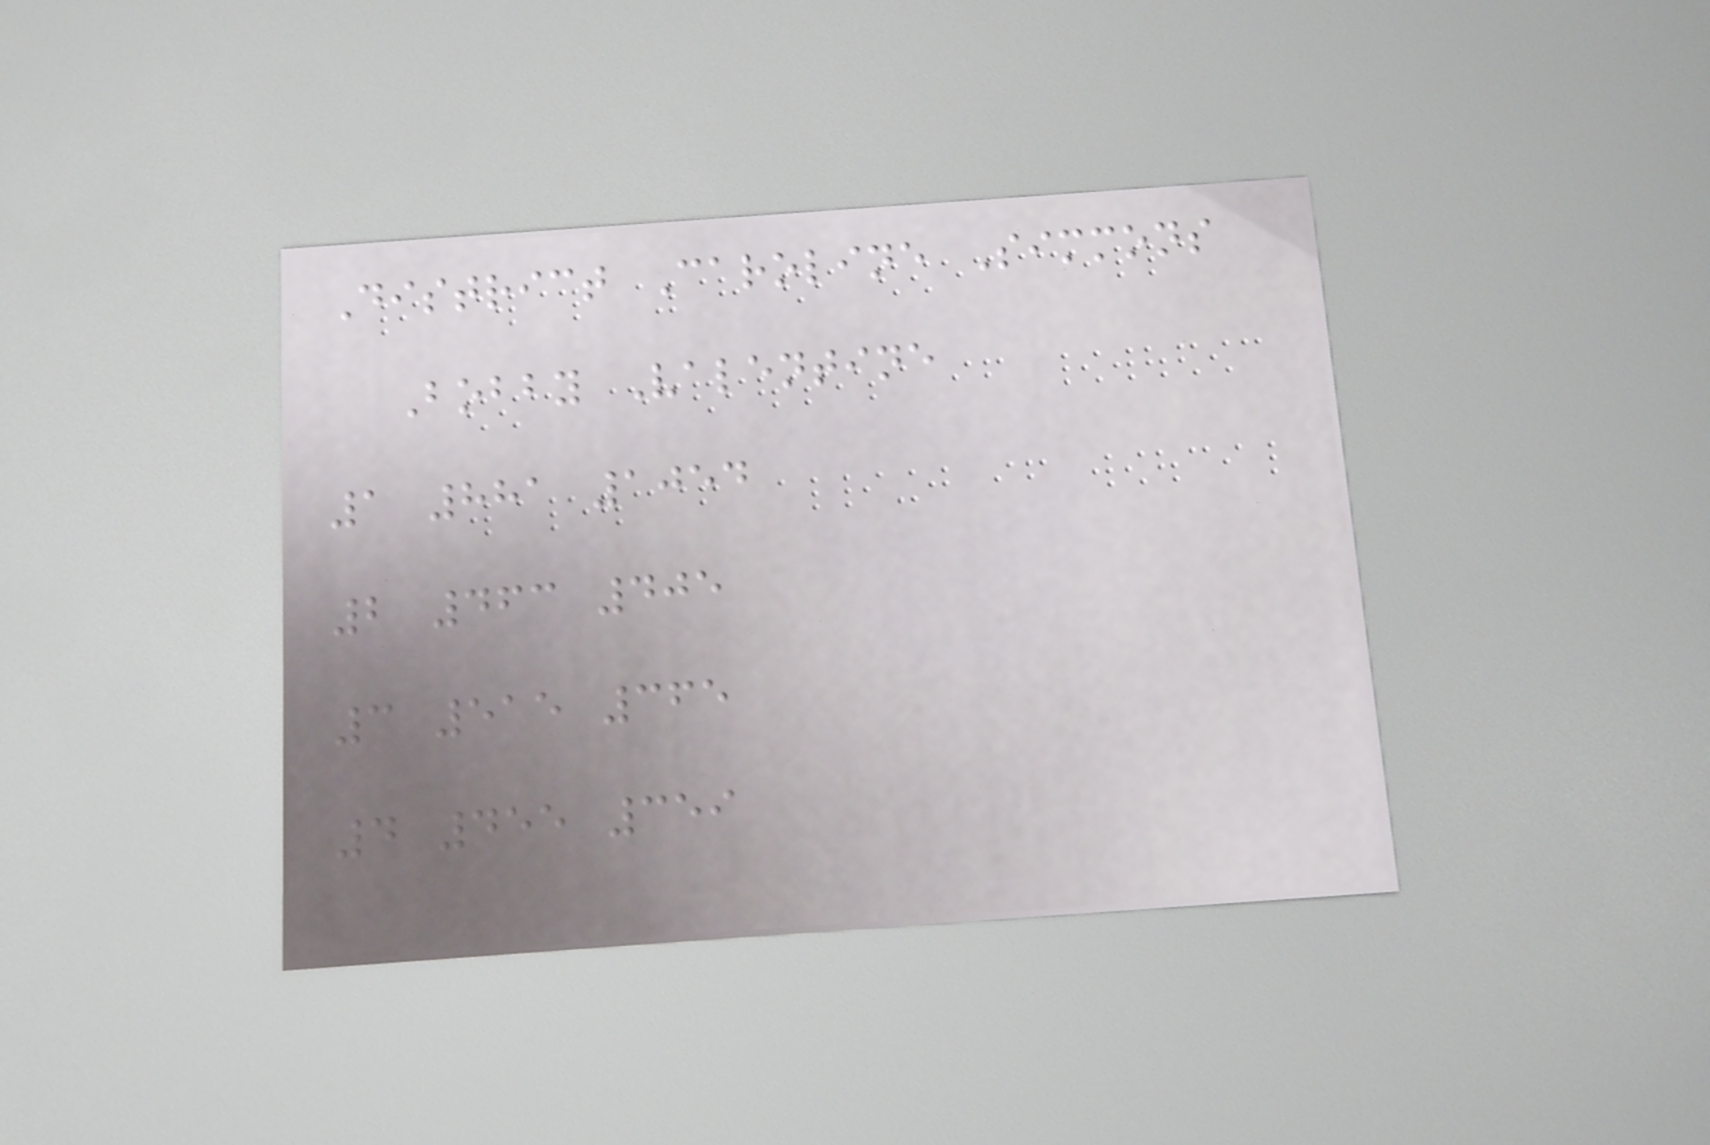District Caroline Simmons
Bobby Valentine
1 881 1054
2 463 405
3 515 365
4 455 359
